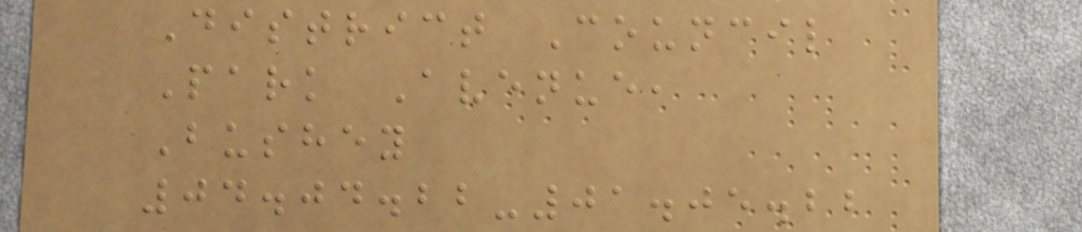District Council
Park Avenue,
Bushey
04.04.22-01.05.22
